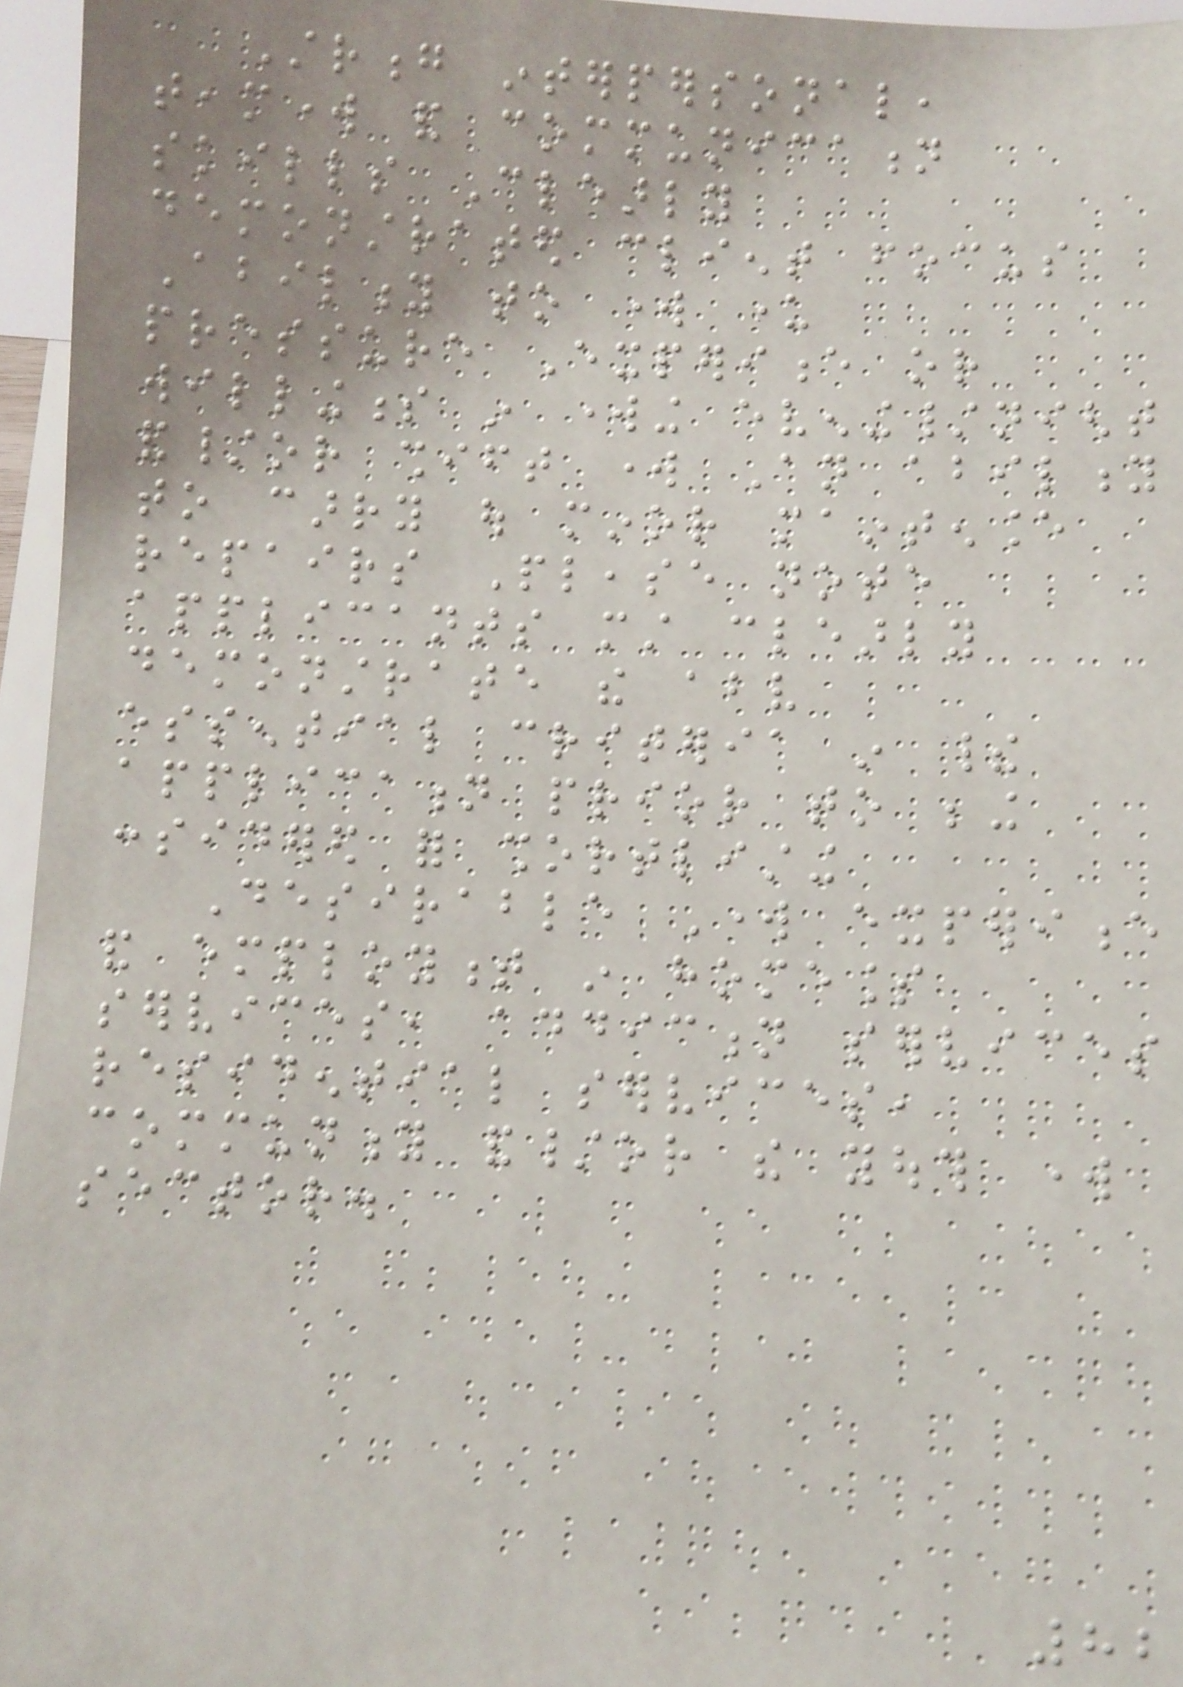Strong interpersonal,
teamwork and communication
skills Clearly
demonstrated client focus
Ability to work under
pressure Experience or
willingness in working evening/night
and/or shift work An ability
to carry out minor maintenance
repairs Please note
applicants must clearly
demonstrate the above
essential criteria in their
application prior to being
considered for shortlisting
Desirable Work experience
and employment in homeless
services, addiction services
residential services,
community and/or the youth work
sector.
82
